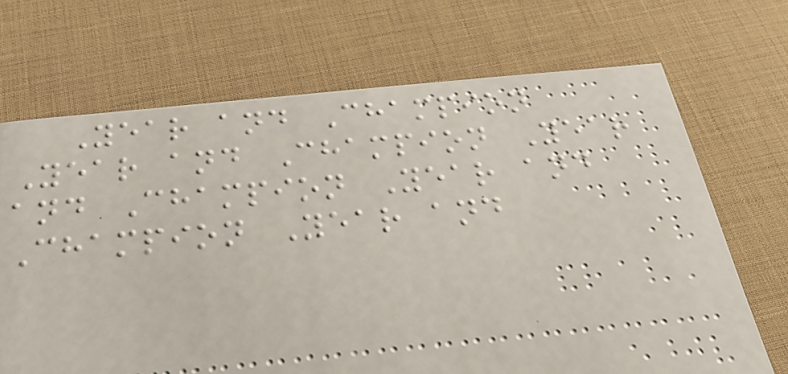Year and Champion
Year and Champion Year
and Champion Year and
Champion Year and
